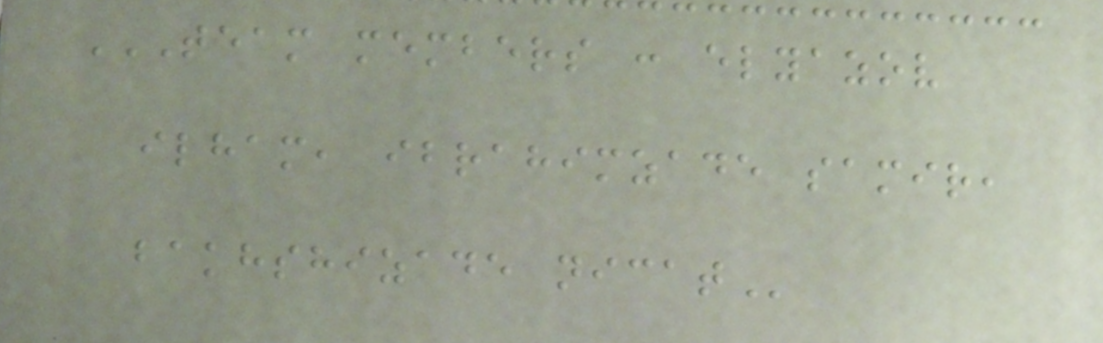TEAM MEMBERS : ELYAZOV
ILHAM, IBRAHIMZADE SAMIR,
BAKHSHIZADE NICAT
